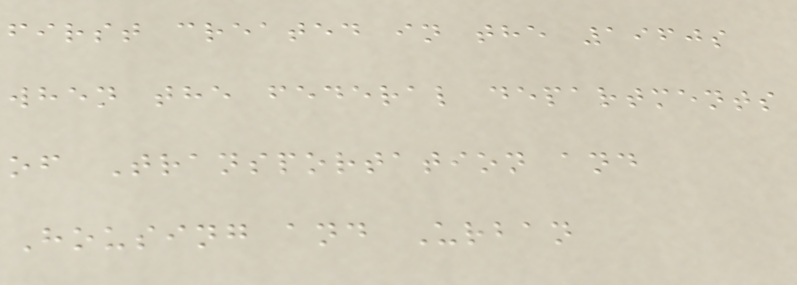first created in the 1960s
when the federal departments
of Transportation and
Housing and Urban
